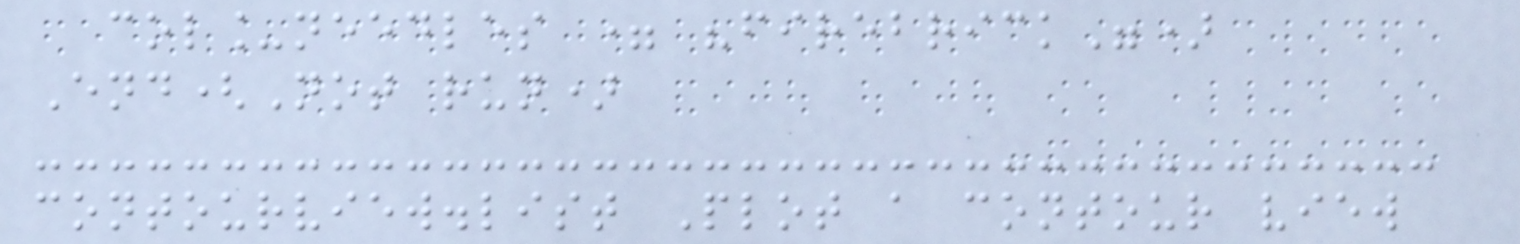col_needles = "firebrick")
End(Not run)
contourview.list Plot a contour view
